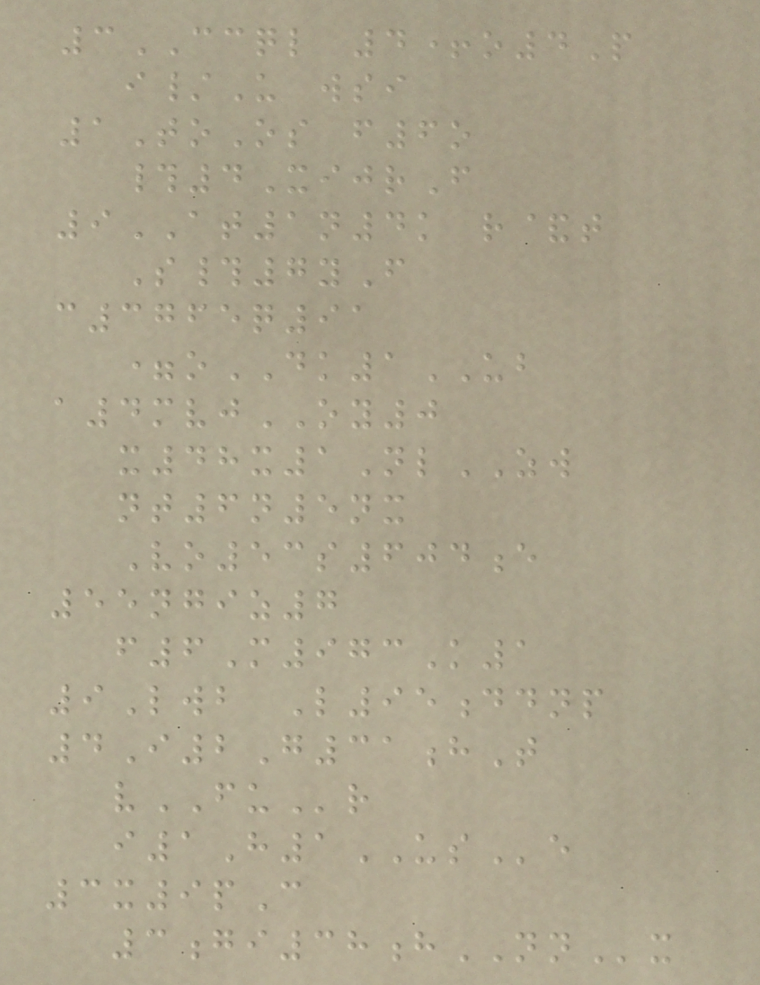3CCQL 4+o4P
i/U wsi
1ToOs f6o
#4XijrF
9AT1n4k r&t
S#7yF
c3765q91
=oDK1UB
a4mvjOY0
x48x1NlZW
nt6n5nx
Vo53s604e
55ngiz7
f6M973K1
9Lwb L95ddnp
4I2G31hT
vFUr
i1H1USe
3x9pC
3gi38hNNx
